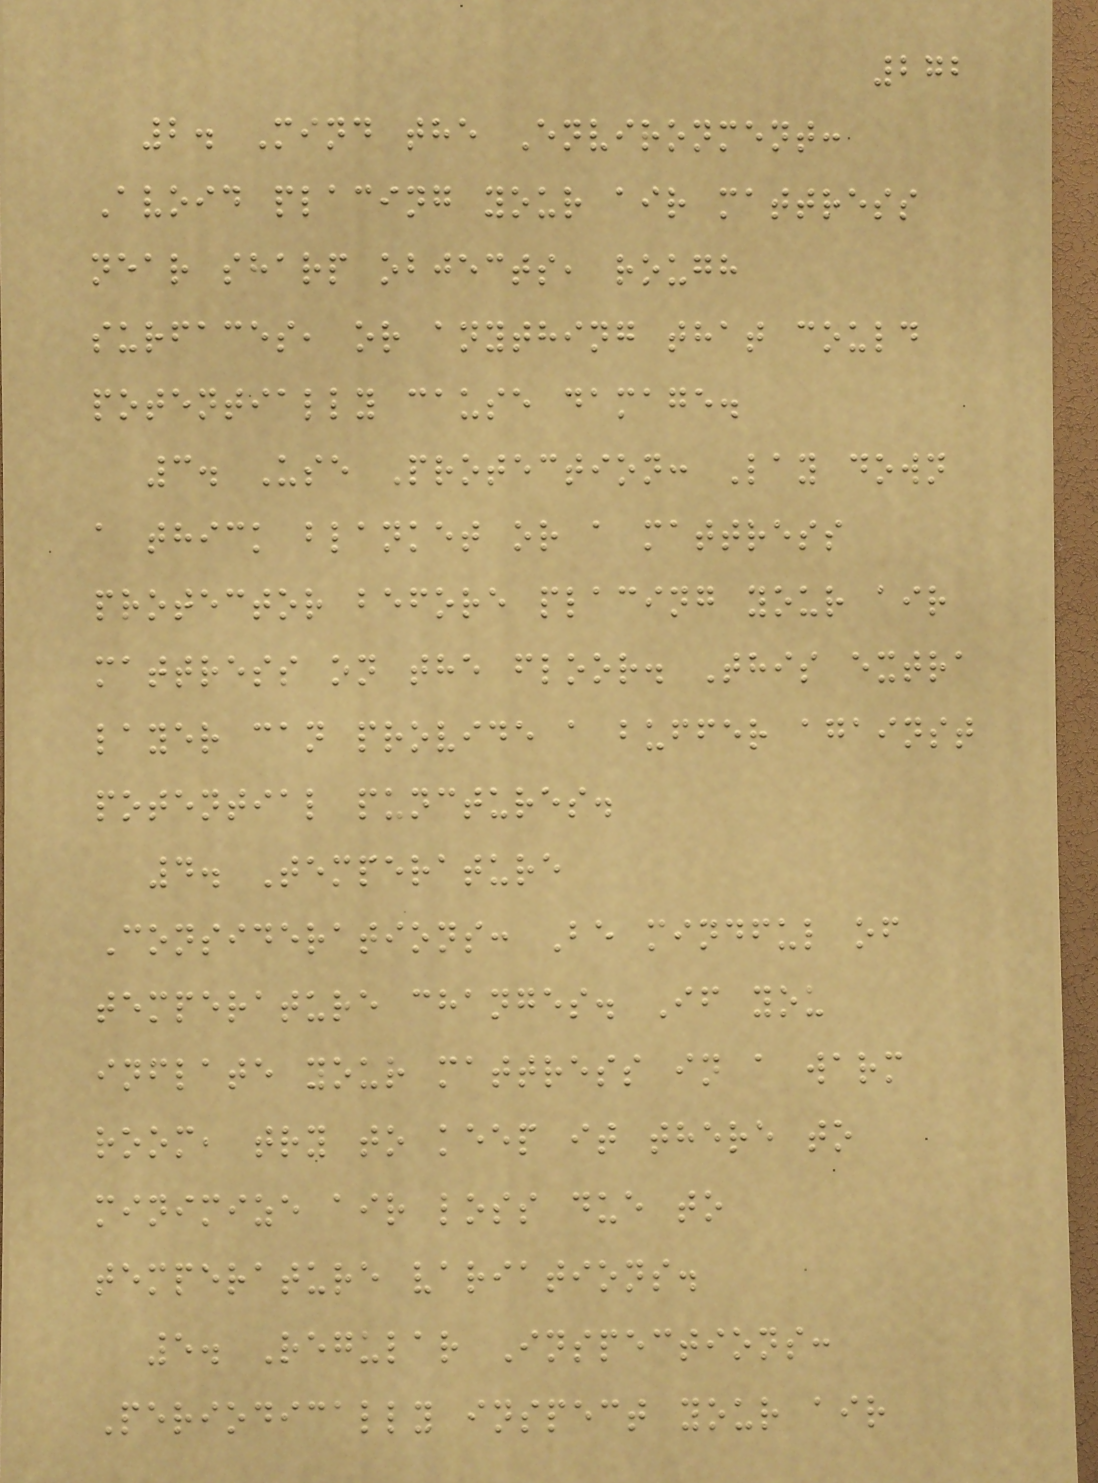272
2. Mind the Environment:
Avoid placing your air mattress
near sharp objects, rough
surfaces, or anything that could
potentially cause damage.
3. Use Protection: Lay down
a thick blanket or a mattress
protector before placing your air
mattress on the floor. This extra
layer can provide a buffer against
potential punctures.
4. Temperature
Considerations: Be mindful of
temperature changes. If you
inflate your mattress in a warm
room, try to keep it there to
minimize air loss due to
temperature variations.
5. Regular Inspections:
Periodically inspect your air
